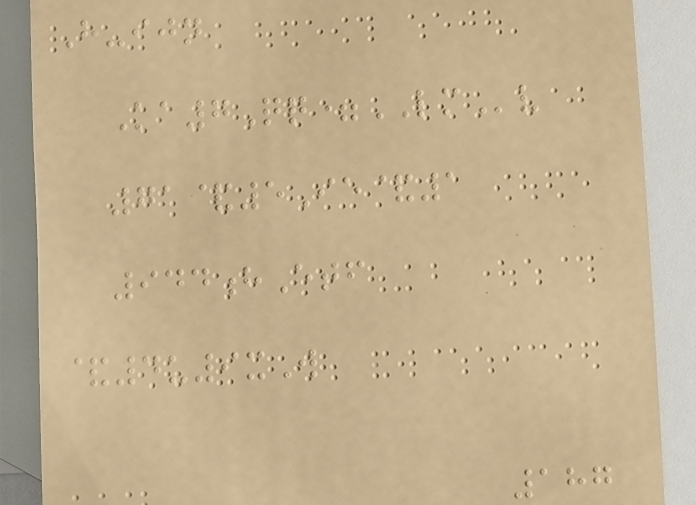H-ijn
Ka7Qq=LMv
71&5Ie&1
944hEtf
&4u9xW
187
